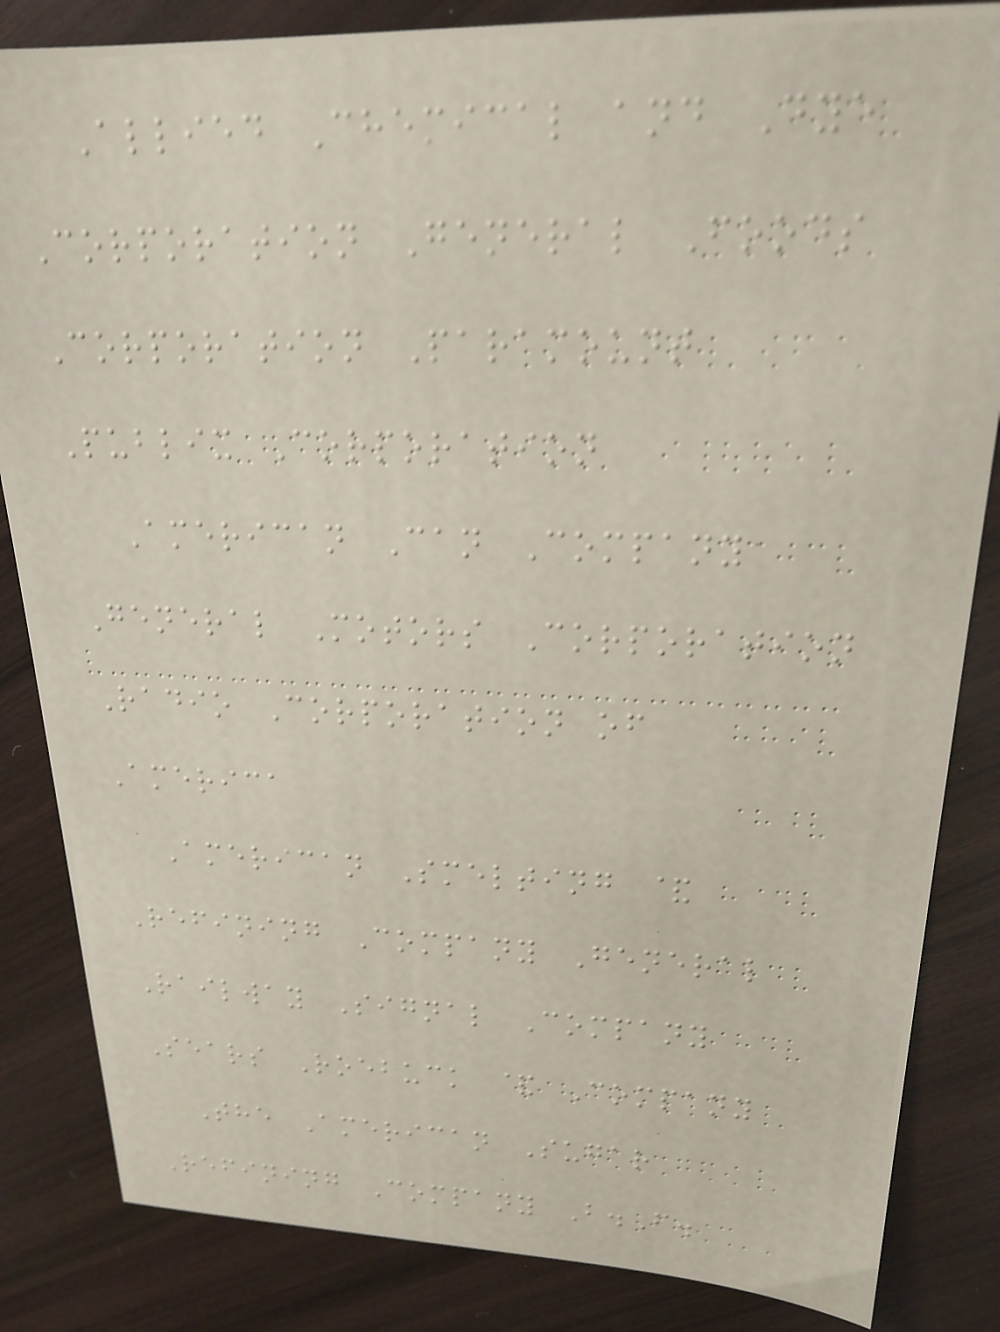Allied Chemical and Dye
Corporation General Foods
Corporation Paramount
Publix Corporation
American Can Company
General Motors Corporation
Radio Corporation of
America
American Smelting &
Refining Company General
Railway Signal Company
Sears Roebuck & Company
The American Sugar
Refining Company B.F.
